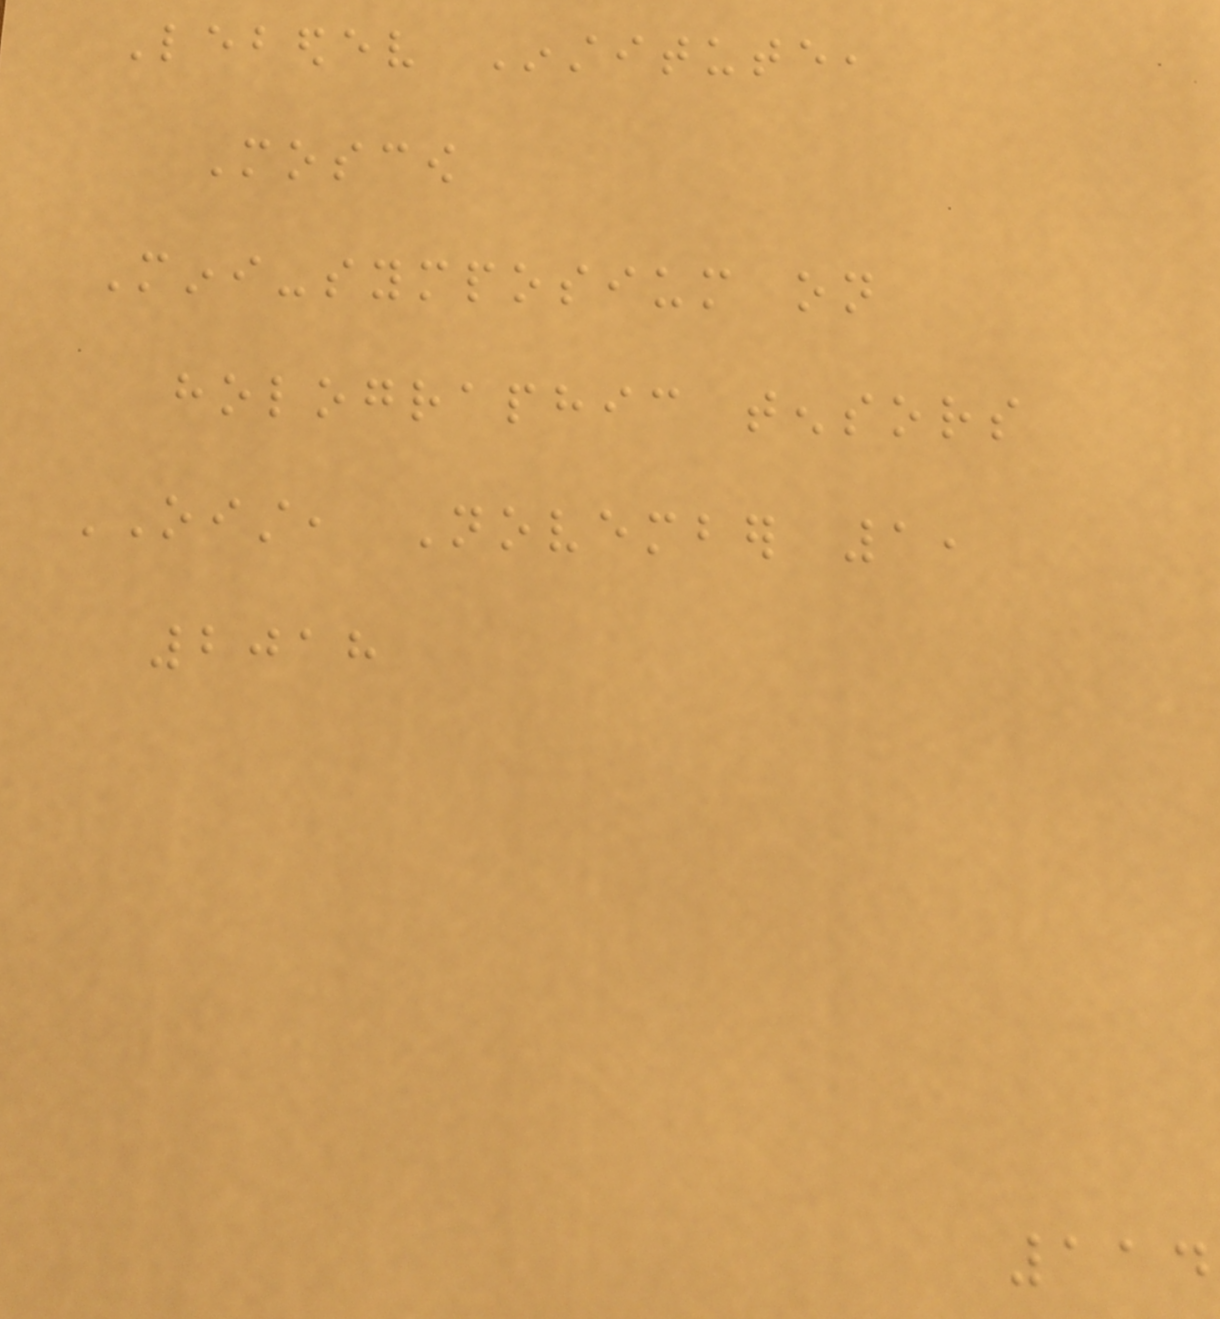Lebedev Institute,
Moscow
Mini-symposium on
holographic tensors
OIST, November 1,
2018
114
